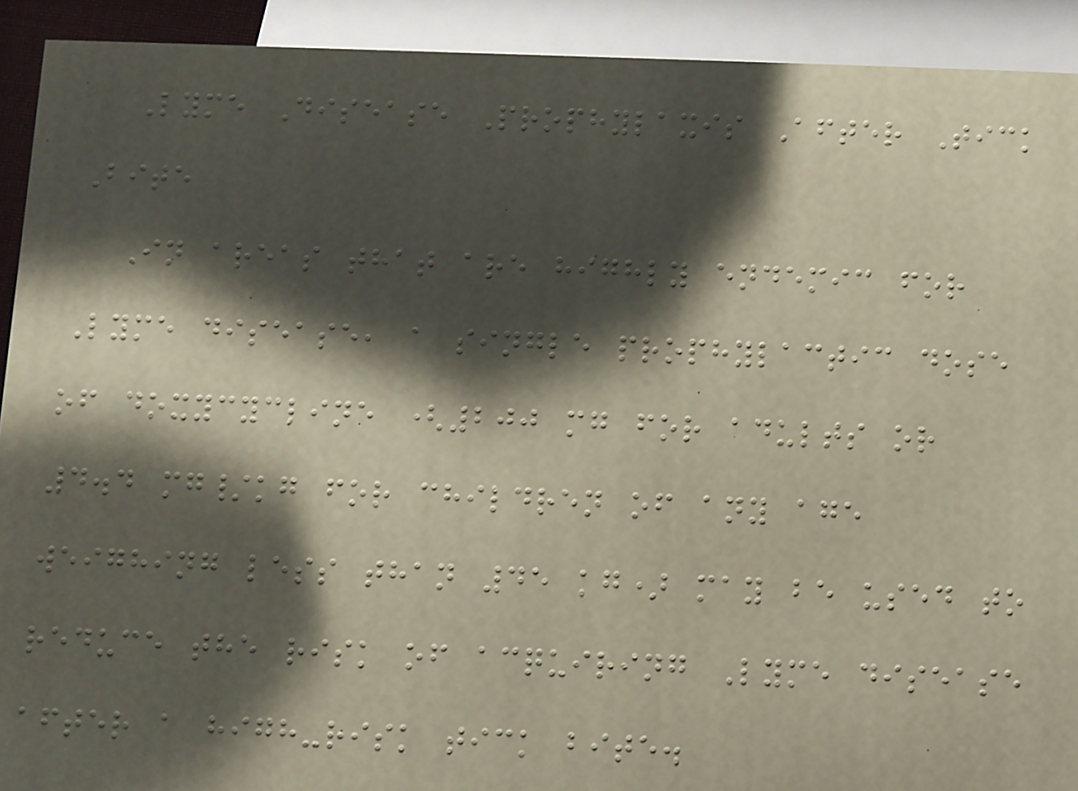Lyme Disease Prophylaxis After Tick
Bite
In areas that are highly endemic for
Lyme disease, a single prophylactic dose
of doxycycline (200 mg for adults or
4.4 mg/kg for children of any age
weighing less than 45 kg) may be used to
reduce the risk of acquiring Lyme disease
after a high-risk tick bite.
